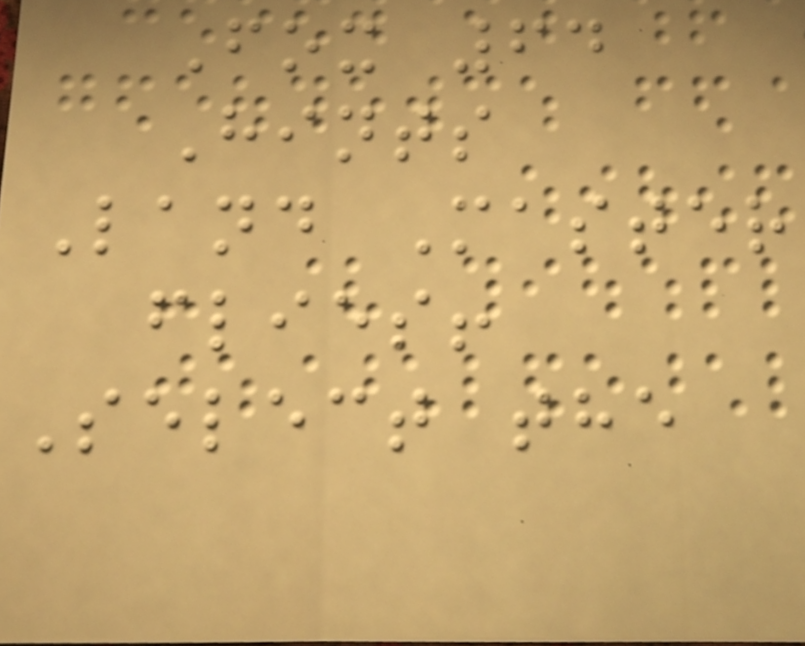Fox 64
Hints
Land Master
flies!
Select the
